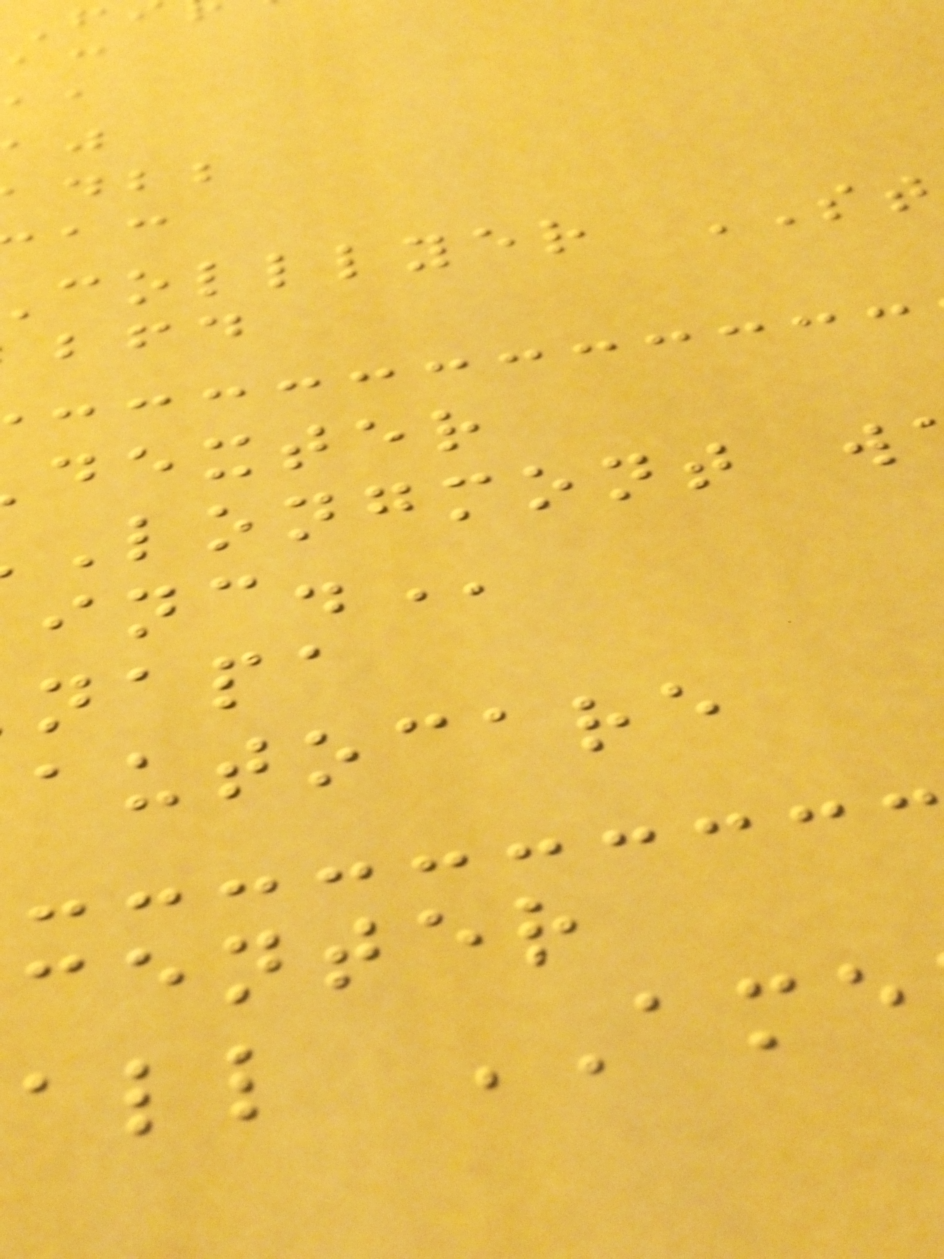colllyer ST
dexter
longmont
napa
autocare
center
all AME
